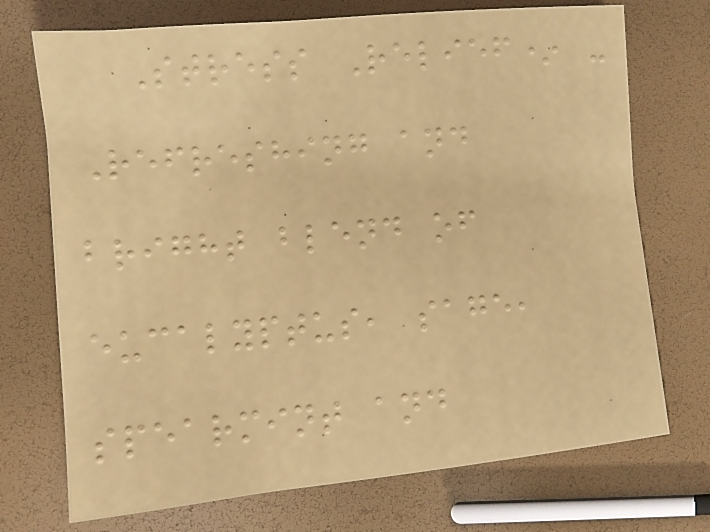Stress Relief* -
Refreshing and
bright blend of
eucalyptus, sage,
spearmint and
